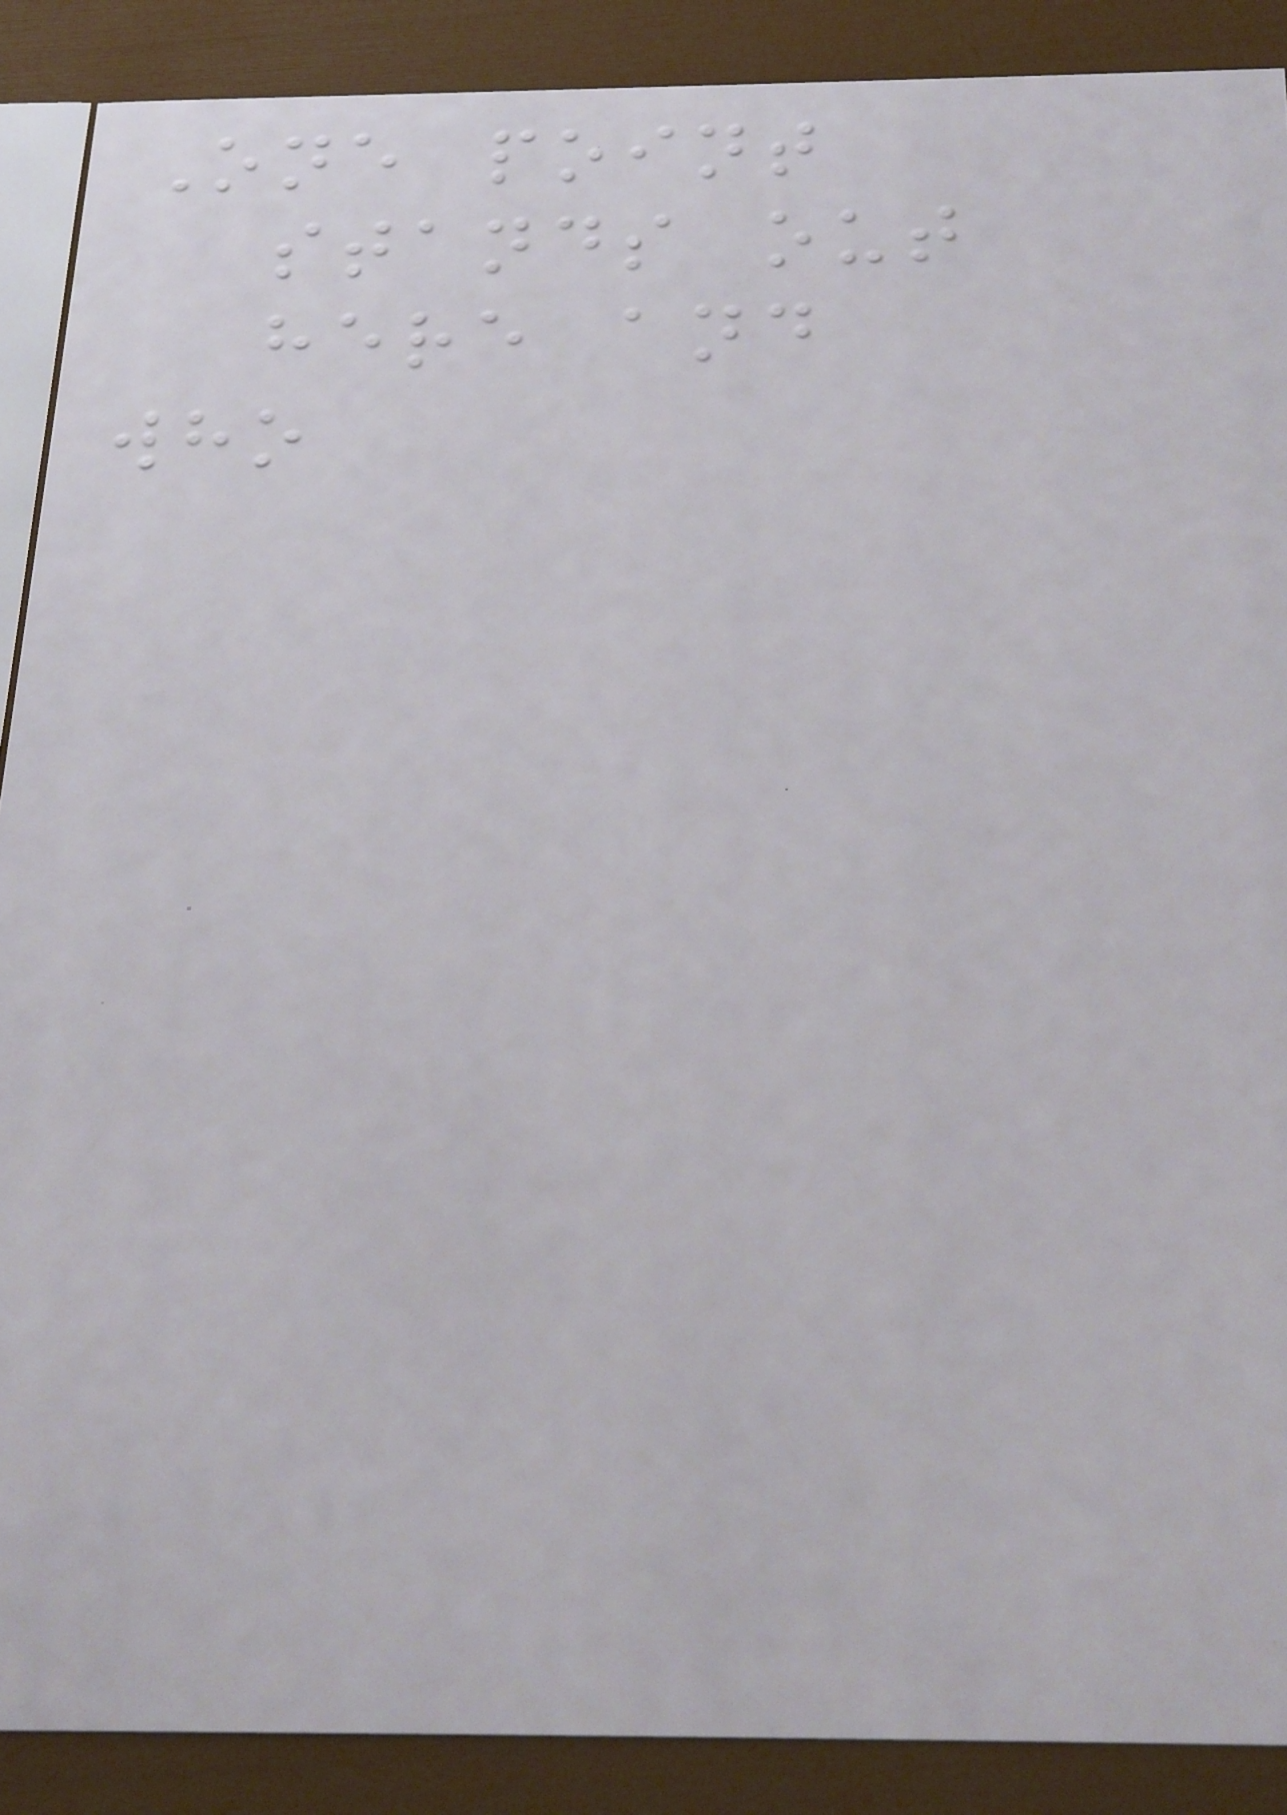One point
stands out
here and
who
